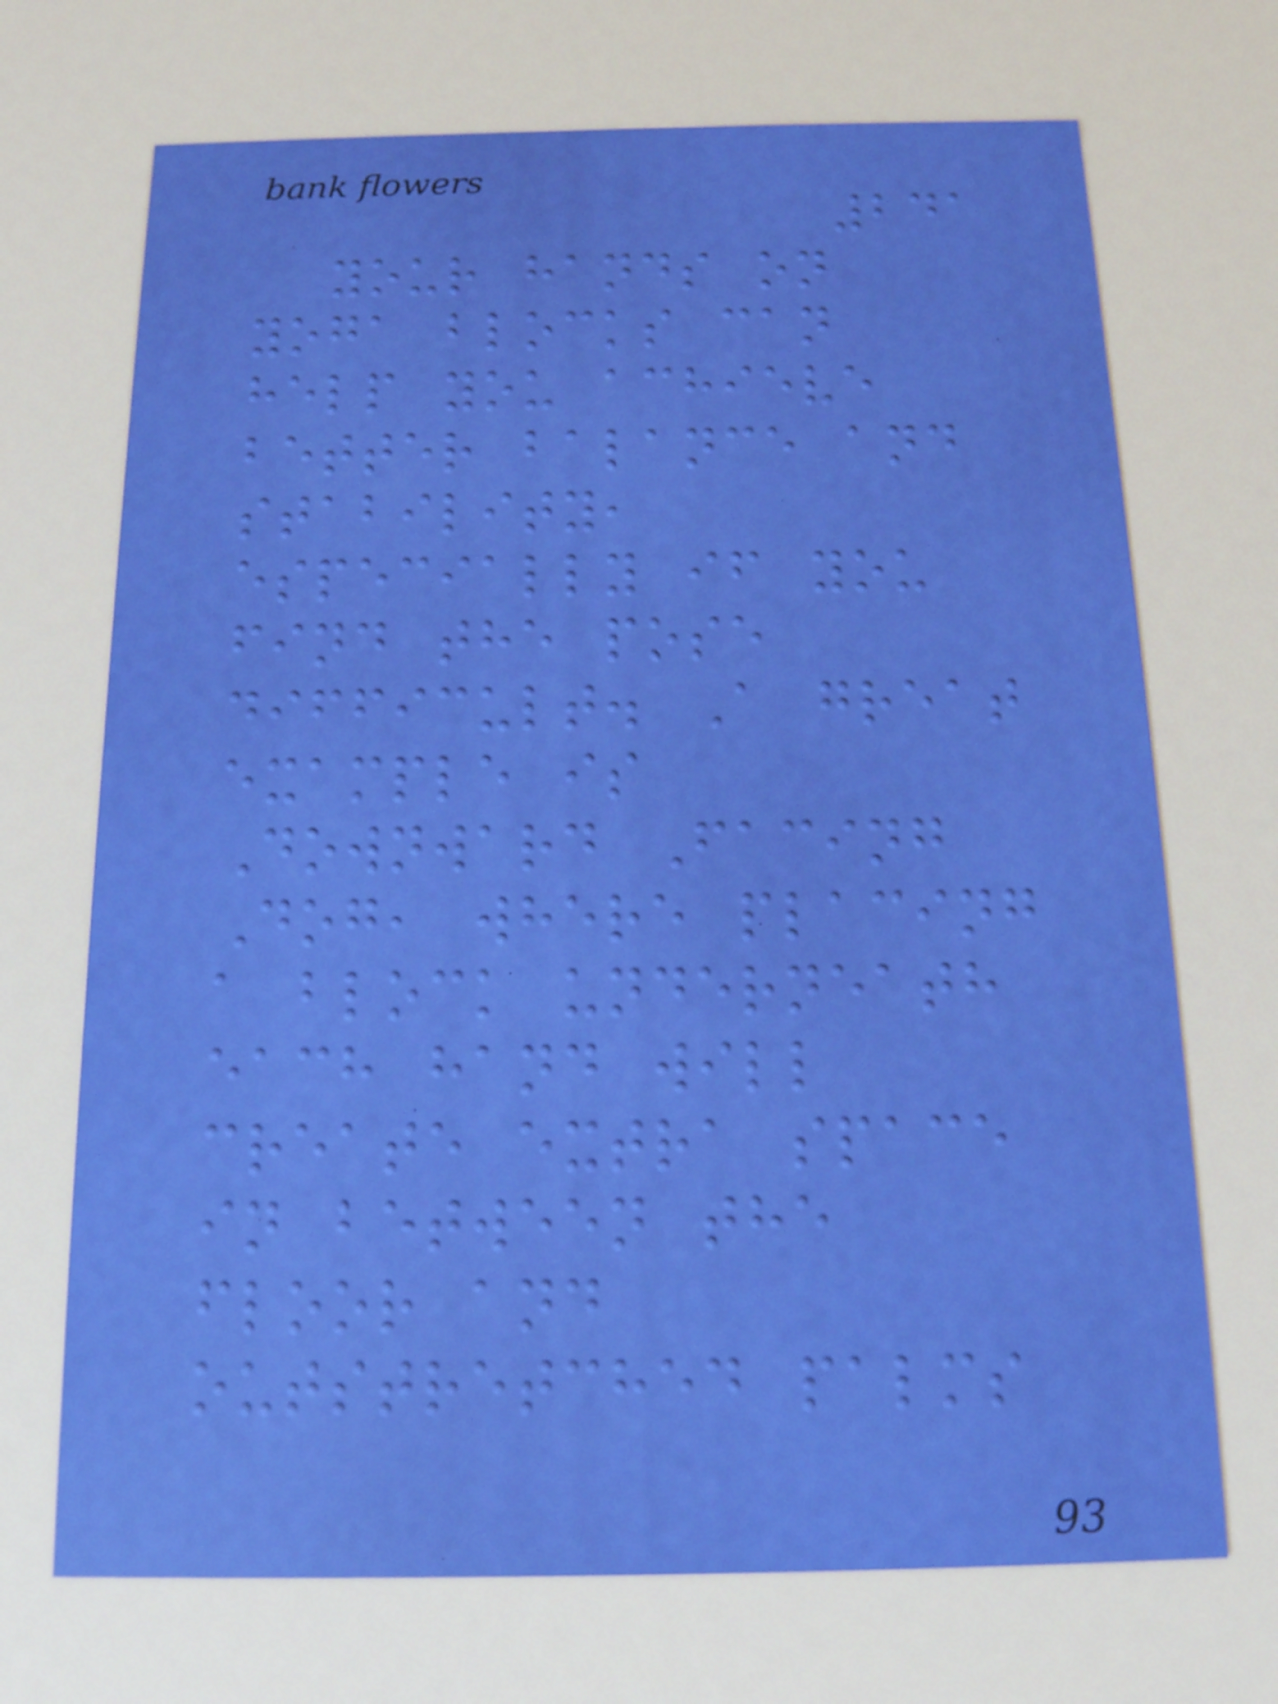241
your hands on
yoga blocks can
help you achieve
better balance and
stability,
especially if you
find the pose
difficult. A great
example is
Downward Facing
Dog, where placing
a block underneath
each hand will
create extra space
in between the
floor and
outstretched palms
